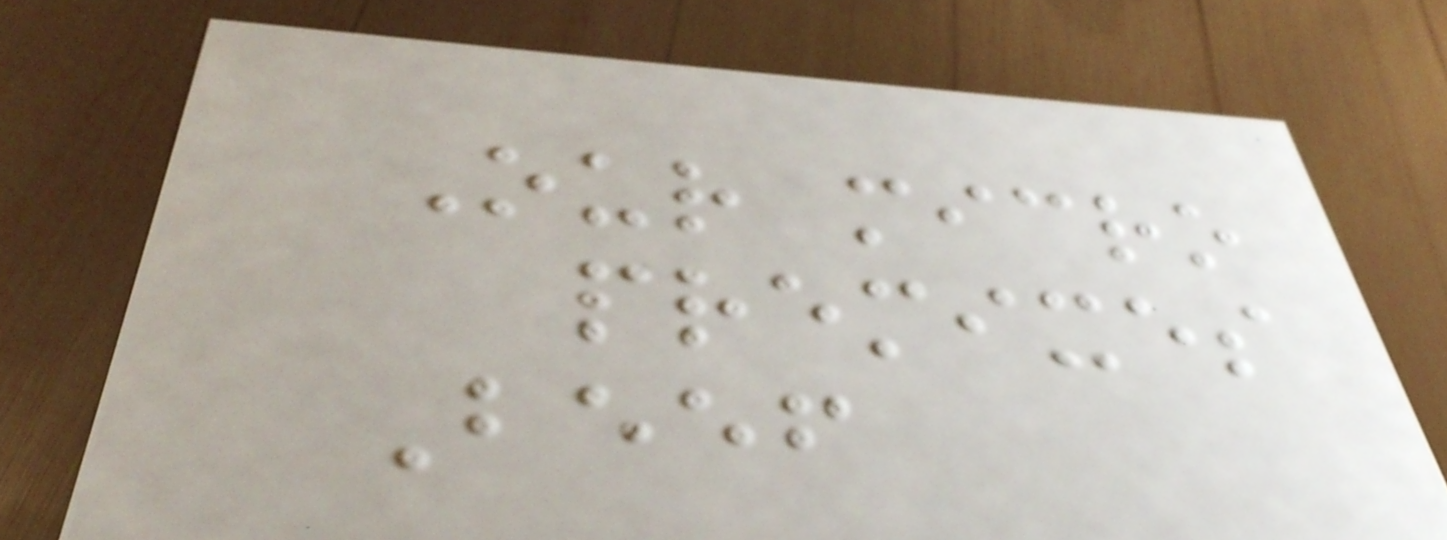Our micro
premixes
Beef
